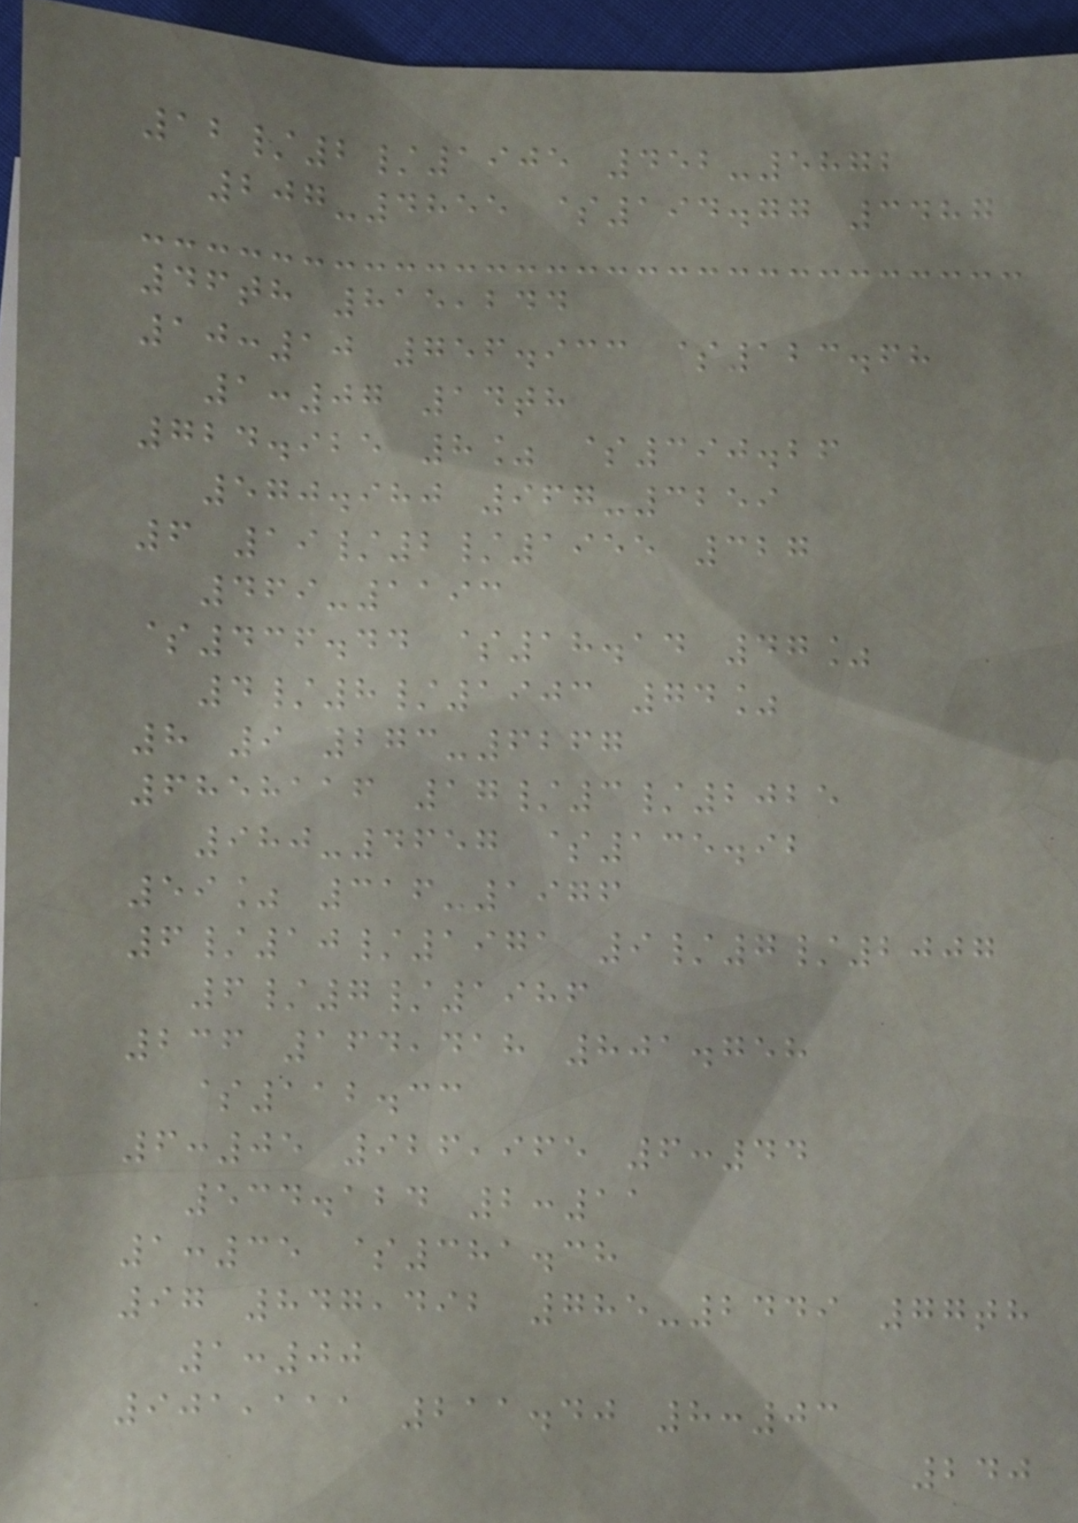12/2/1905 452-5872
207-4855 $194.77 3487
46th 815,244
10:10 756.933 $123.68
1:07 14th
724.925 8% $390.26
570.980 967-3259
6 19/2/1955 327
469-1193
$436.44 $18.14 47%
4/8/1903 74%
8 9 273-6267
6858116 17/3/2025
980-4657 $135.92
59% 316-1976
6/10/1971 9/7/2007
6/7/1986
236 164,418 801.758
$112.33
6:05 926,965 6:44
534.124 2:11
1:35 $381.38
97 847,492 785-2449 77th
1:00
901,111 211.40 8:03
240
